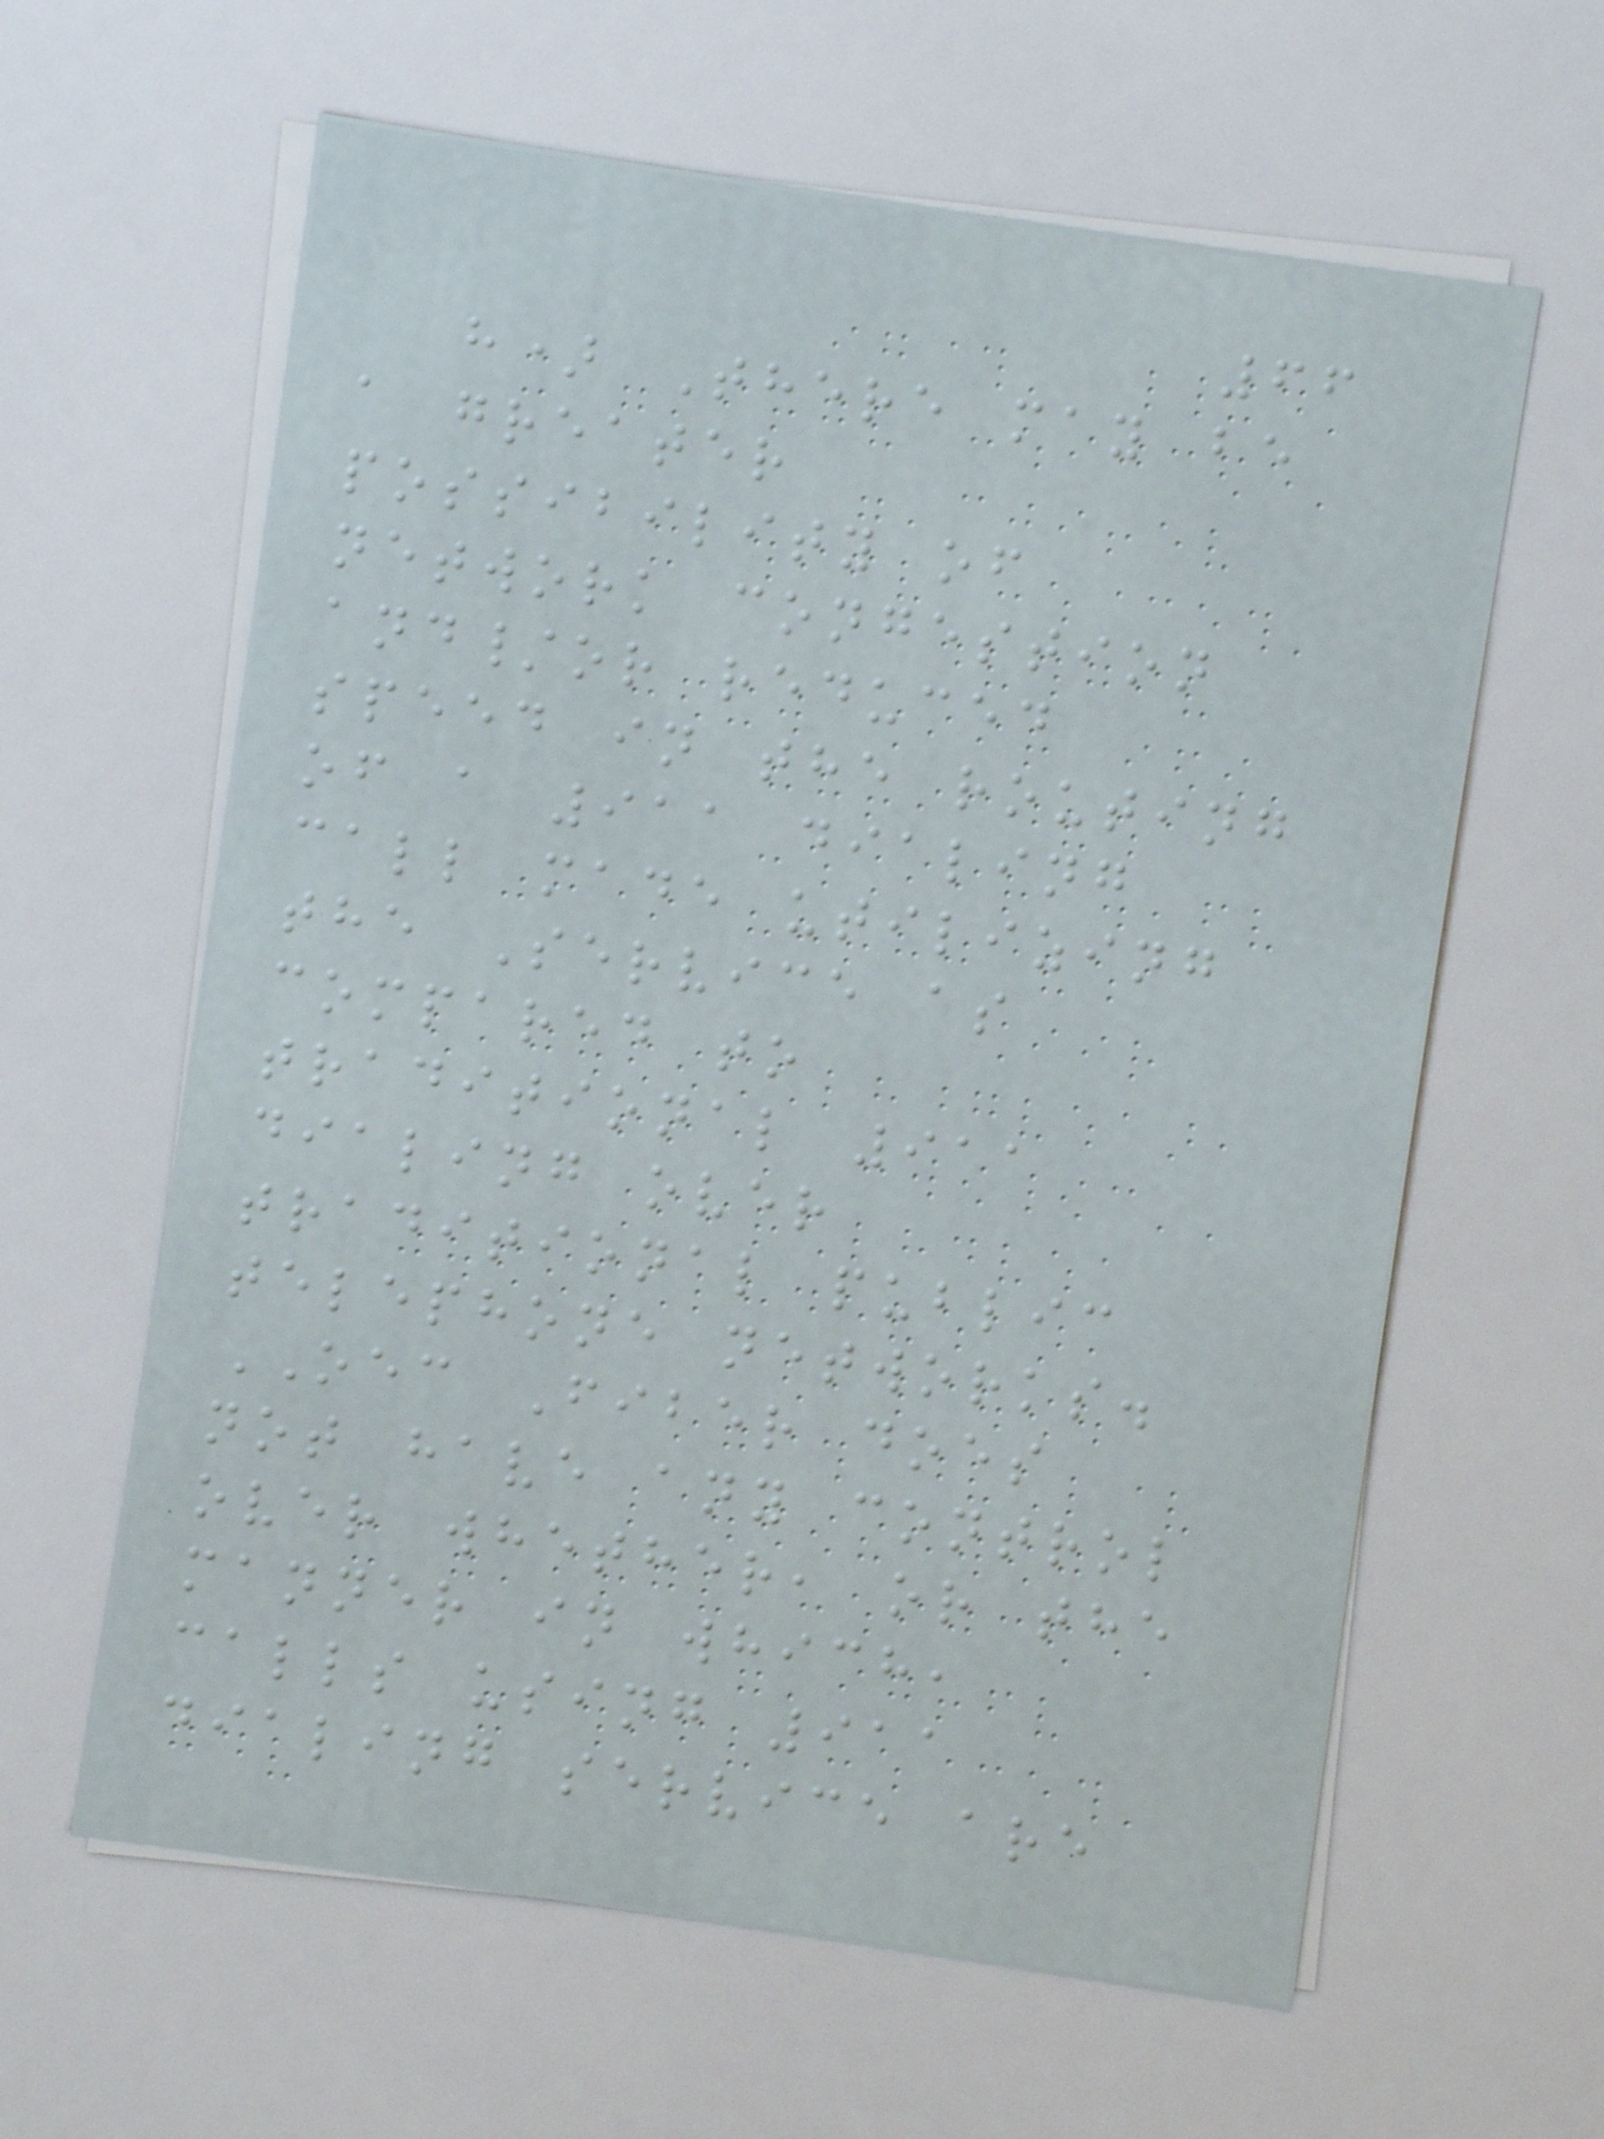66
h) There may be
a greater
possibility of
network congestion
and/or reduced
speed in the routing
of a 911 dialing
call made utilizing
the Service as
compared to
traditional 911
dialing over
traditional public
telephone networks.
OEC Fiber does
not have any control
over whether, or the
manner in which,
calls using 911
dialing service are
